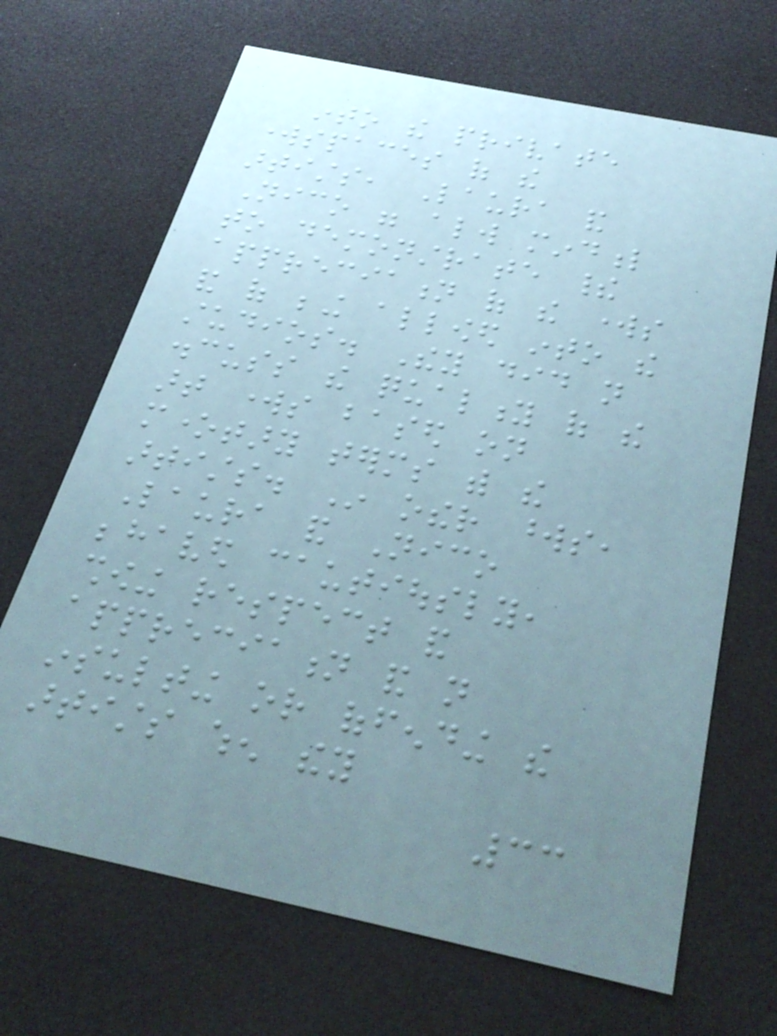into the private
workspaces of the
artists, Laura and
Nico were always mindful
to demonstrate their
appreciation of the works
and of being allowed into the
studios. They did not
discuss the quality of the
art works based on
monetary terms with the
artists. In other words,
Laura and Nico
behaved cautiously,
showing respect and
appreciation and not
insulting or offending the
artists when they
33
